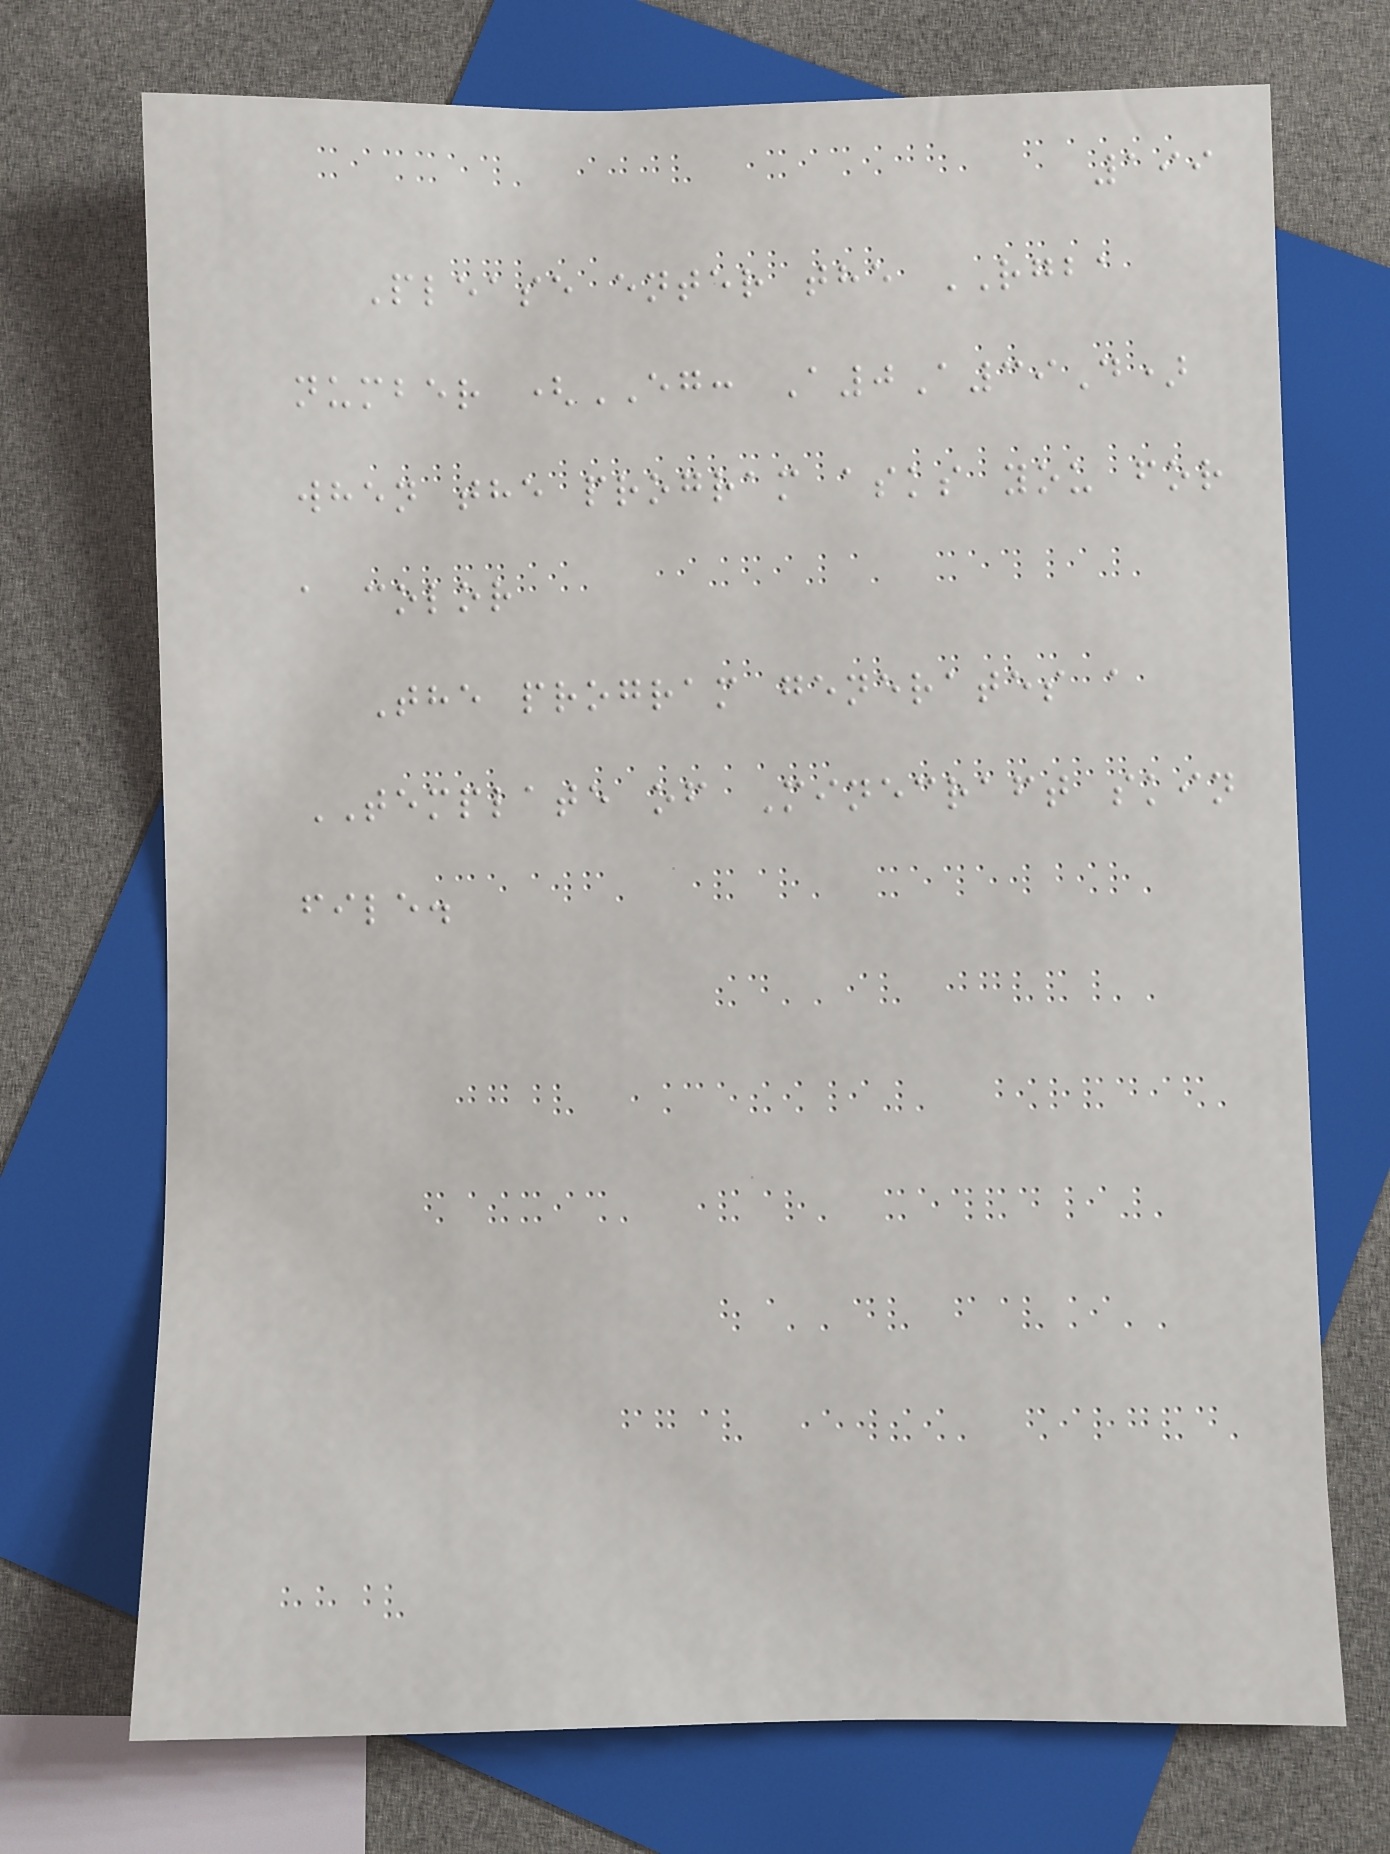199
Please enter the RGBA
number (EG: A0A39D)
when the program asks you for
a color
The program generates a
TEMPLATE of Minecraft skin
file.
